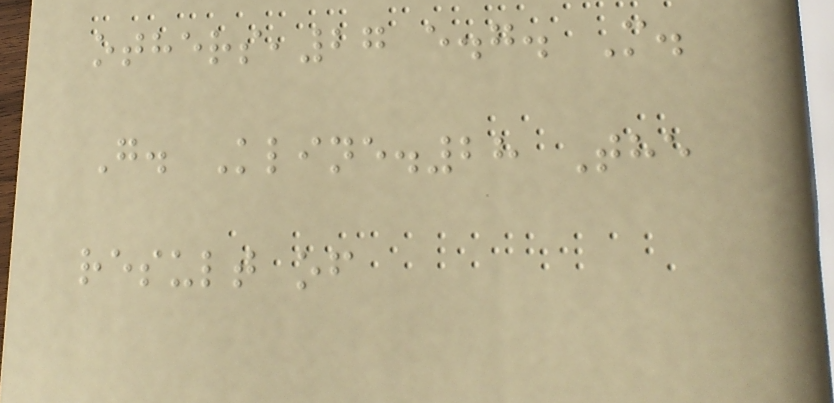others,27 e.g. M.
G. Kline.28 The
result of
